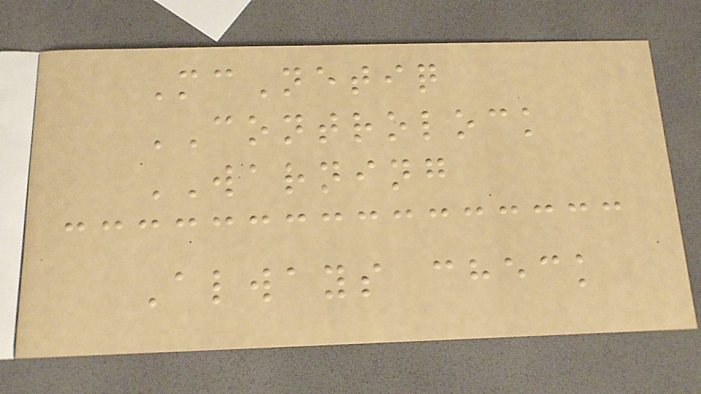McNetiq
CONTROLOCK
WARNING
Always check
